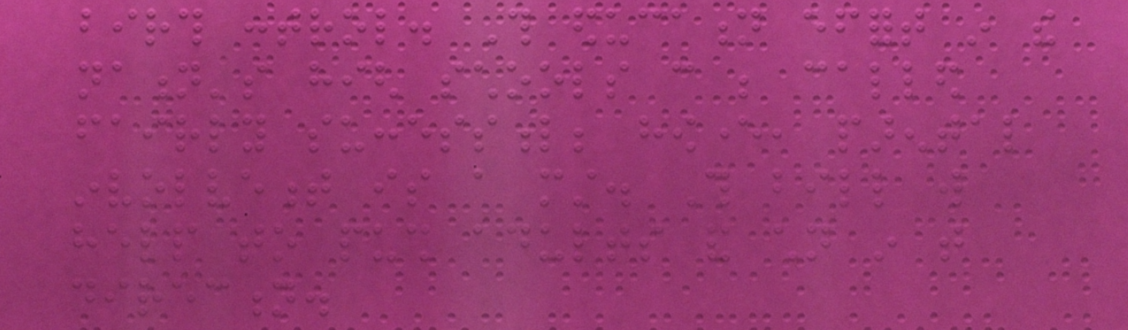birth control. This education effort in the
nation's high schools can be called
fairly successful; however, parental
involvement is a must. This bill will
help to push adults and children in that
direction.
